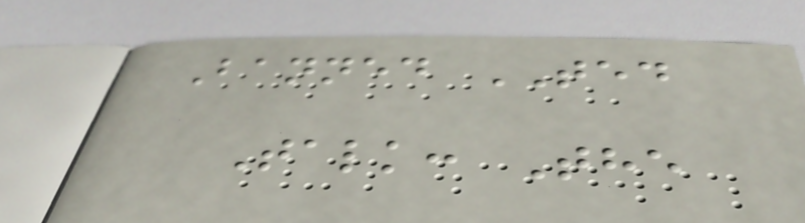Banned TED
Talk: The
